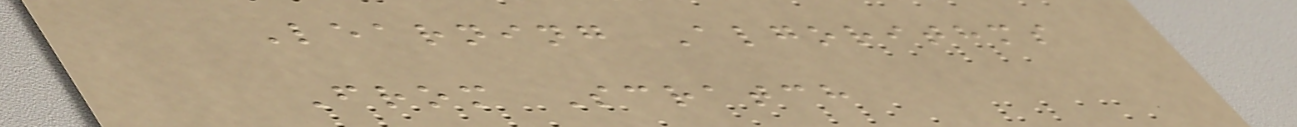Learning Algorithms
From Scratch
